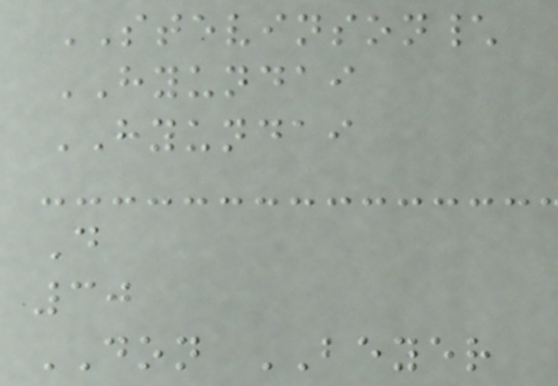STEVINSON\
HYUNDAI
HYUNDAI
D
30
DON BEYER
